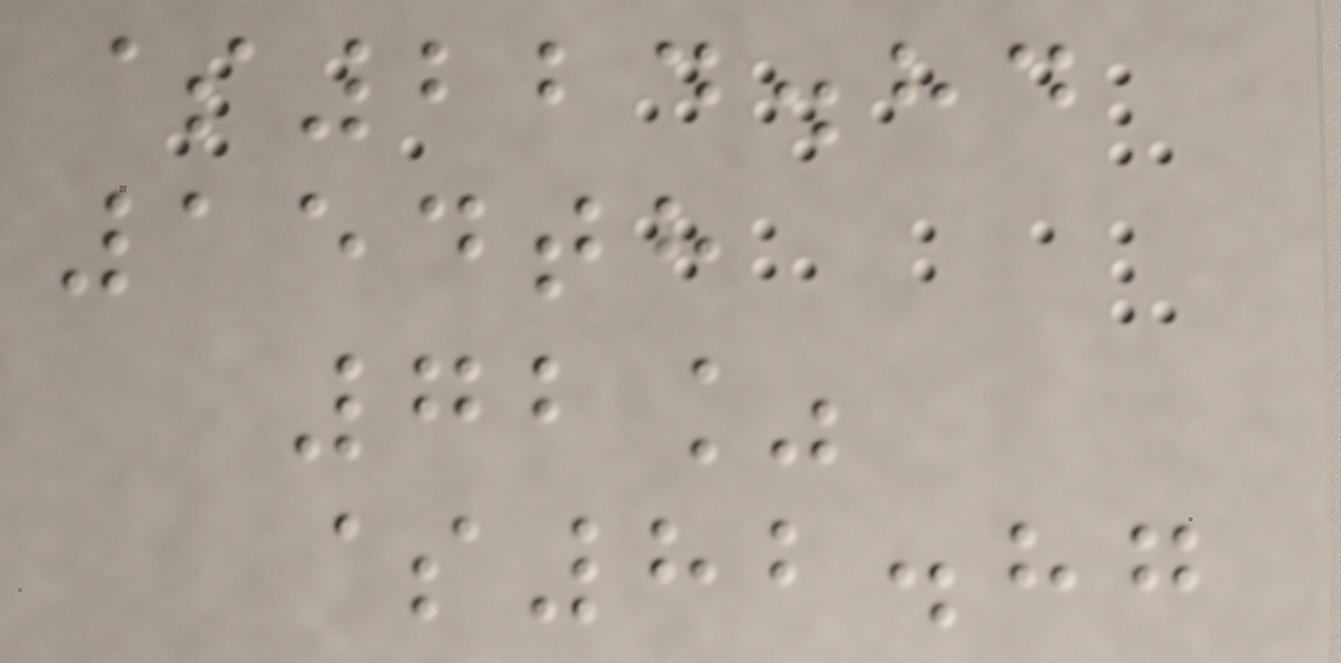$224.84
154th
72%
$82.87
